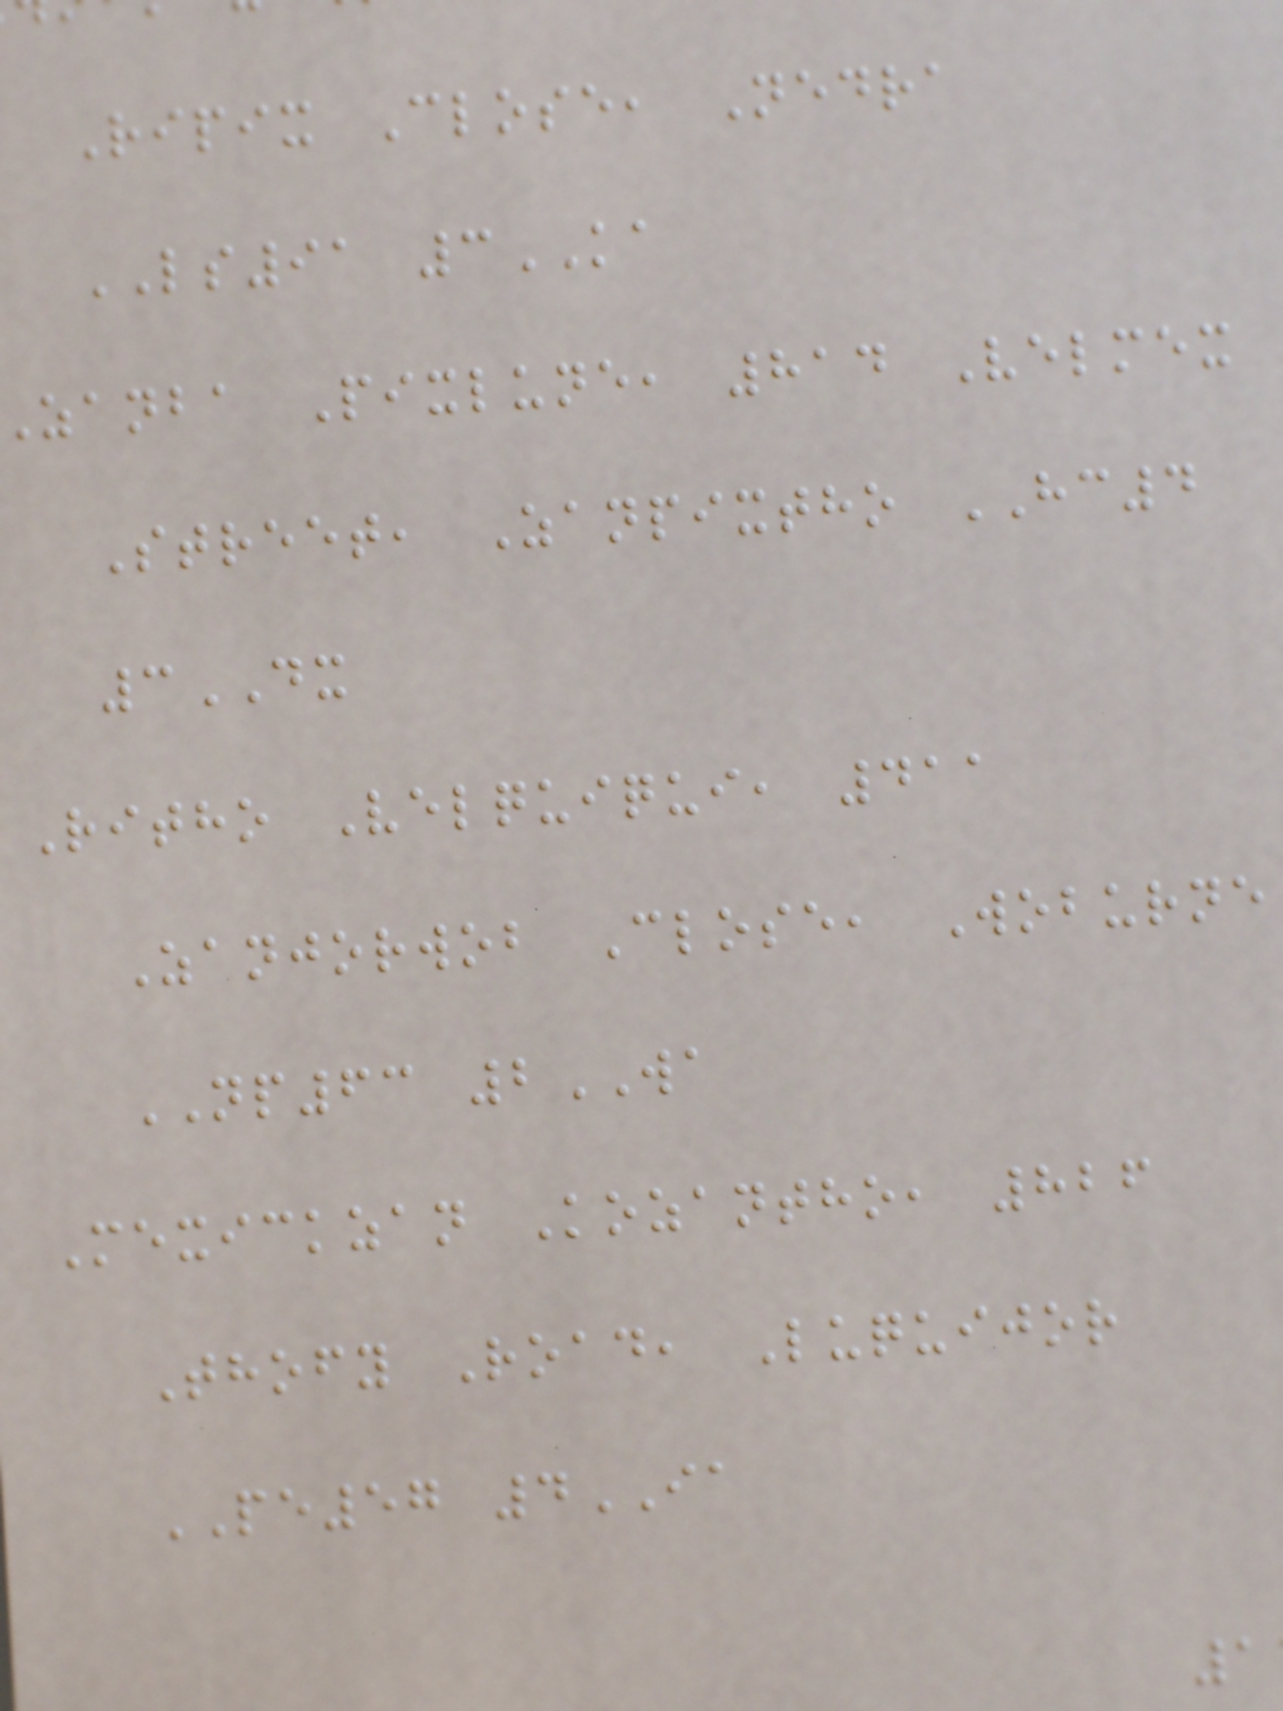Ripix Close, Nedra
LS91 3KA
zanba Pixlune, 814 Velmex
Street, Zanpixtho HC4
3DX
Ritho Velquiqui, 411
Zanjorwob Close, Woburne
NP63 2WA
Mexickzan Kozantho, 826
Thofy Road, Luquijor
PE57 4IA
